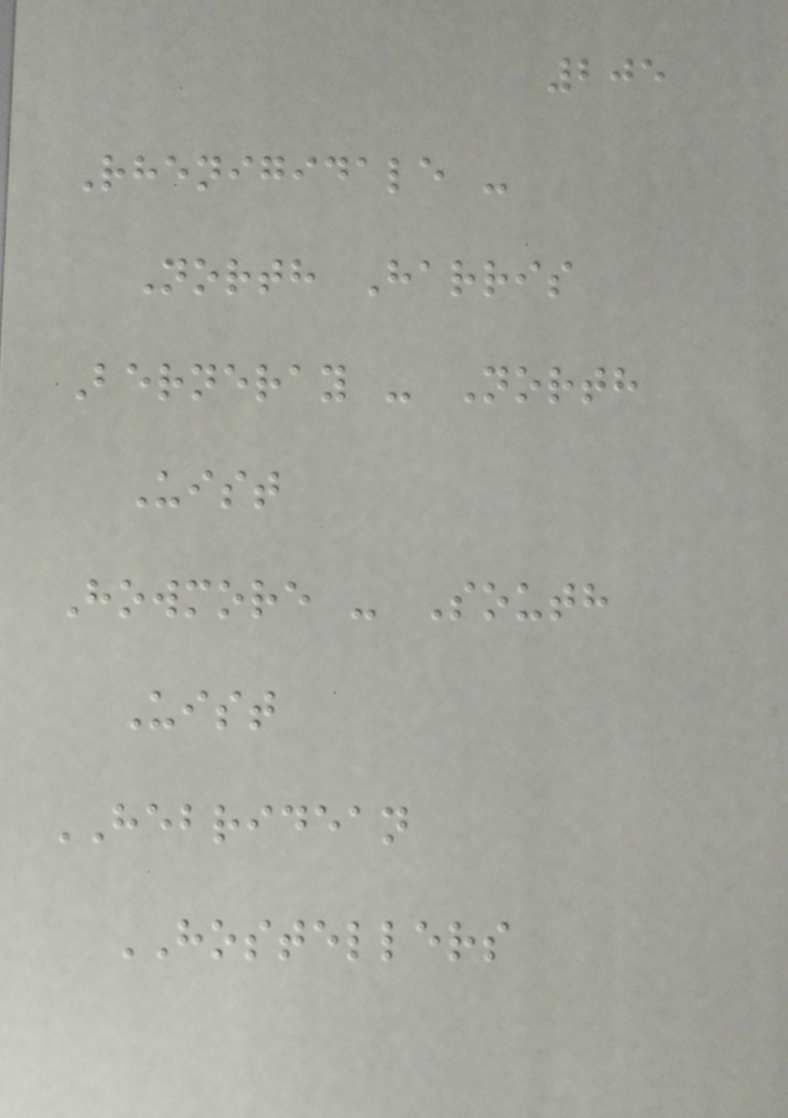205
Rhenigidale -
North Harris
Berneray - North
Uist
Howmore - South
Uist
HEBRIDEAN
HOSTELLERS
